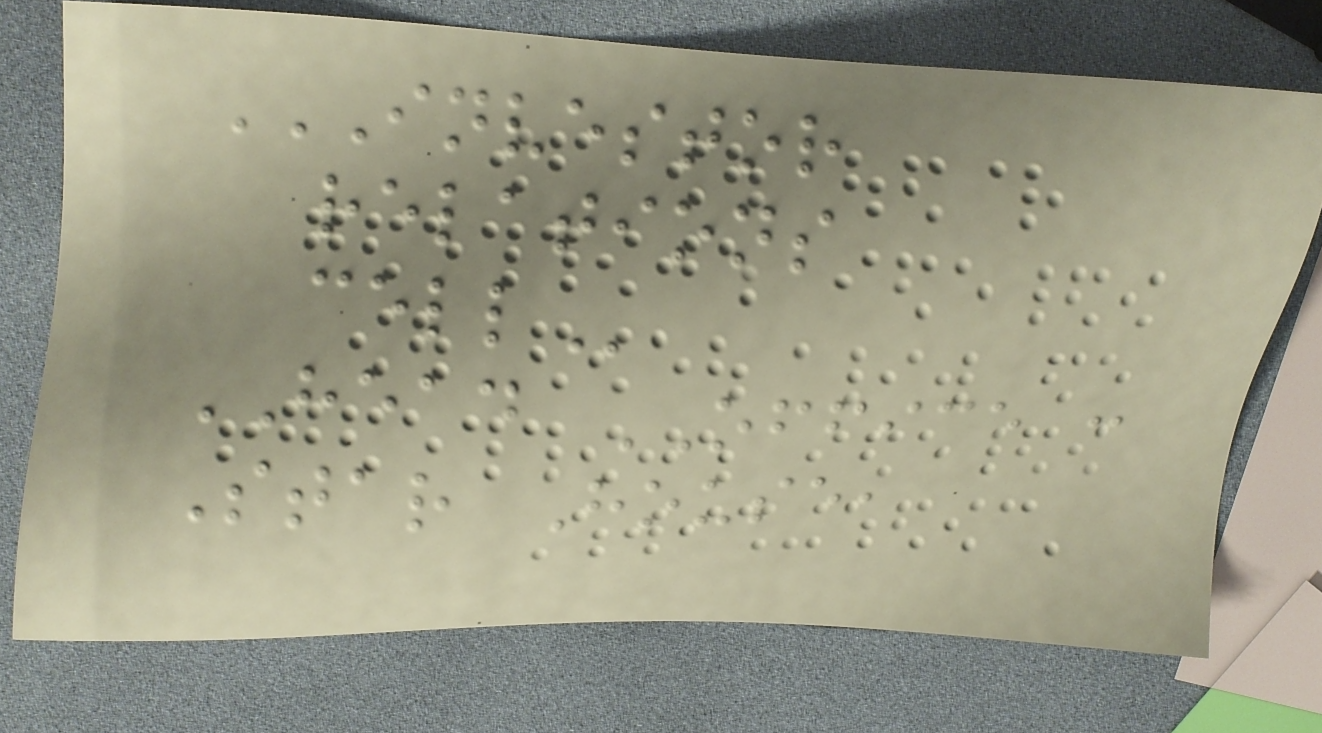INVESTOR
RELATIONS
CELL
HEAD OFFICE :
Star House,
